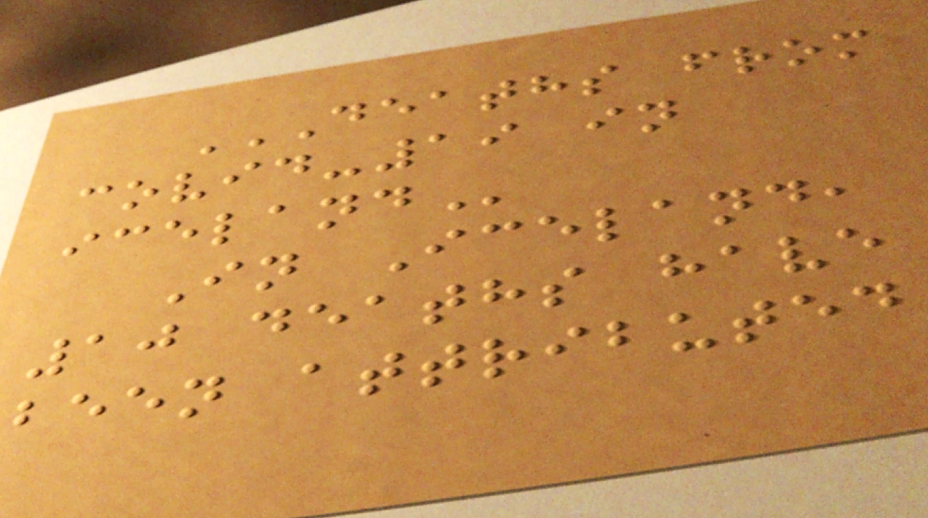DEATHS FROM
COVID-19 IN
ICELAND
In Iceland,
10 deaths have
been attributed
